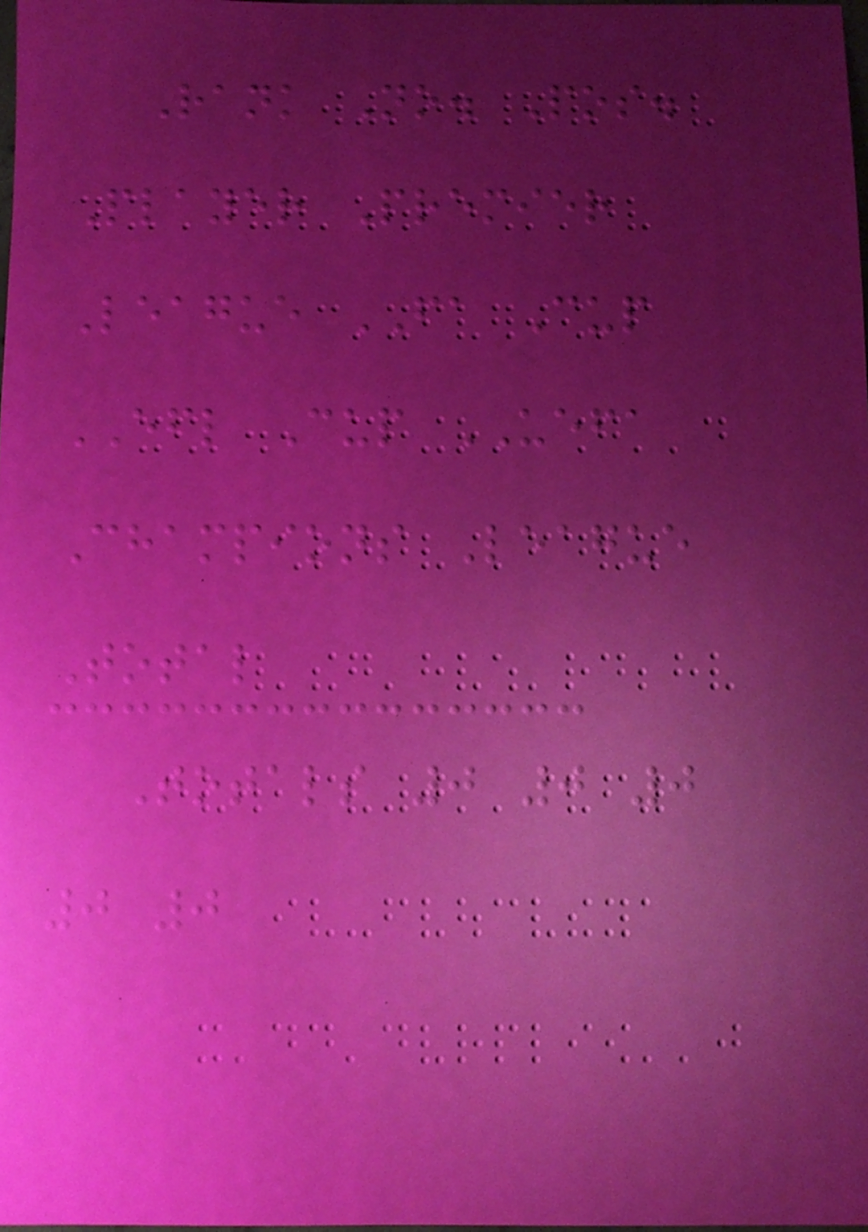Rank No. Pos.
Player Premier
League FA Cup
EFL Cup UEFA
Champions League
Total
Totals 0 0 0
0 0
